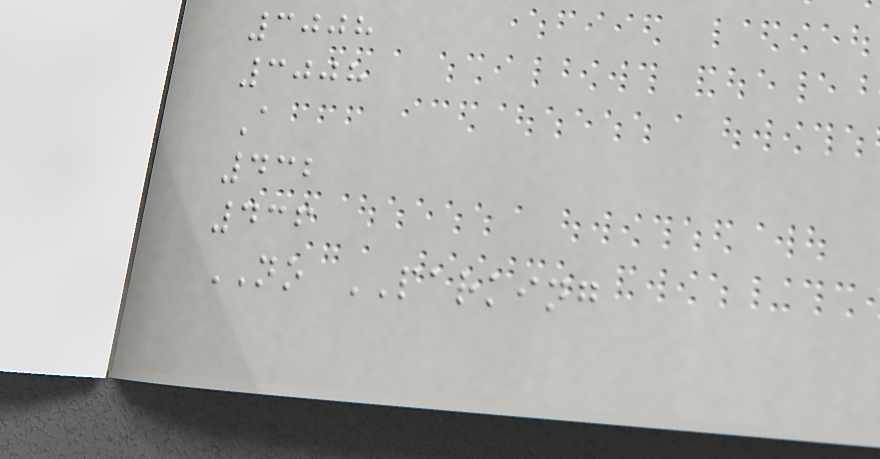3008
3008
A
432
436
NO PARKING
